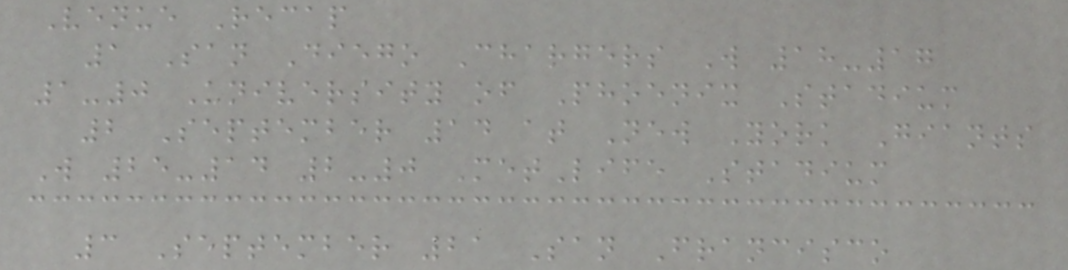Venue Recap
1 San Diego Chargers W 18-17
1-0 University of Phoenix Stadium
2 September 14 at New York Giants
W 25-14 2-0 MetLife Stadium
3 September 21 San Francisco
